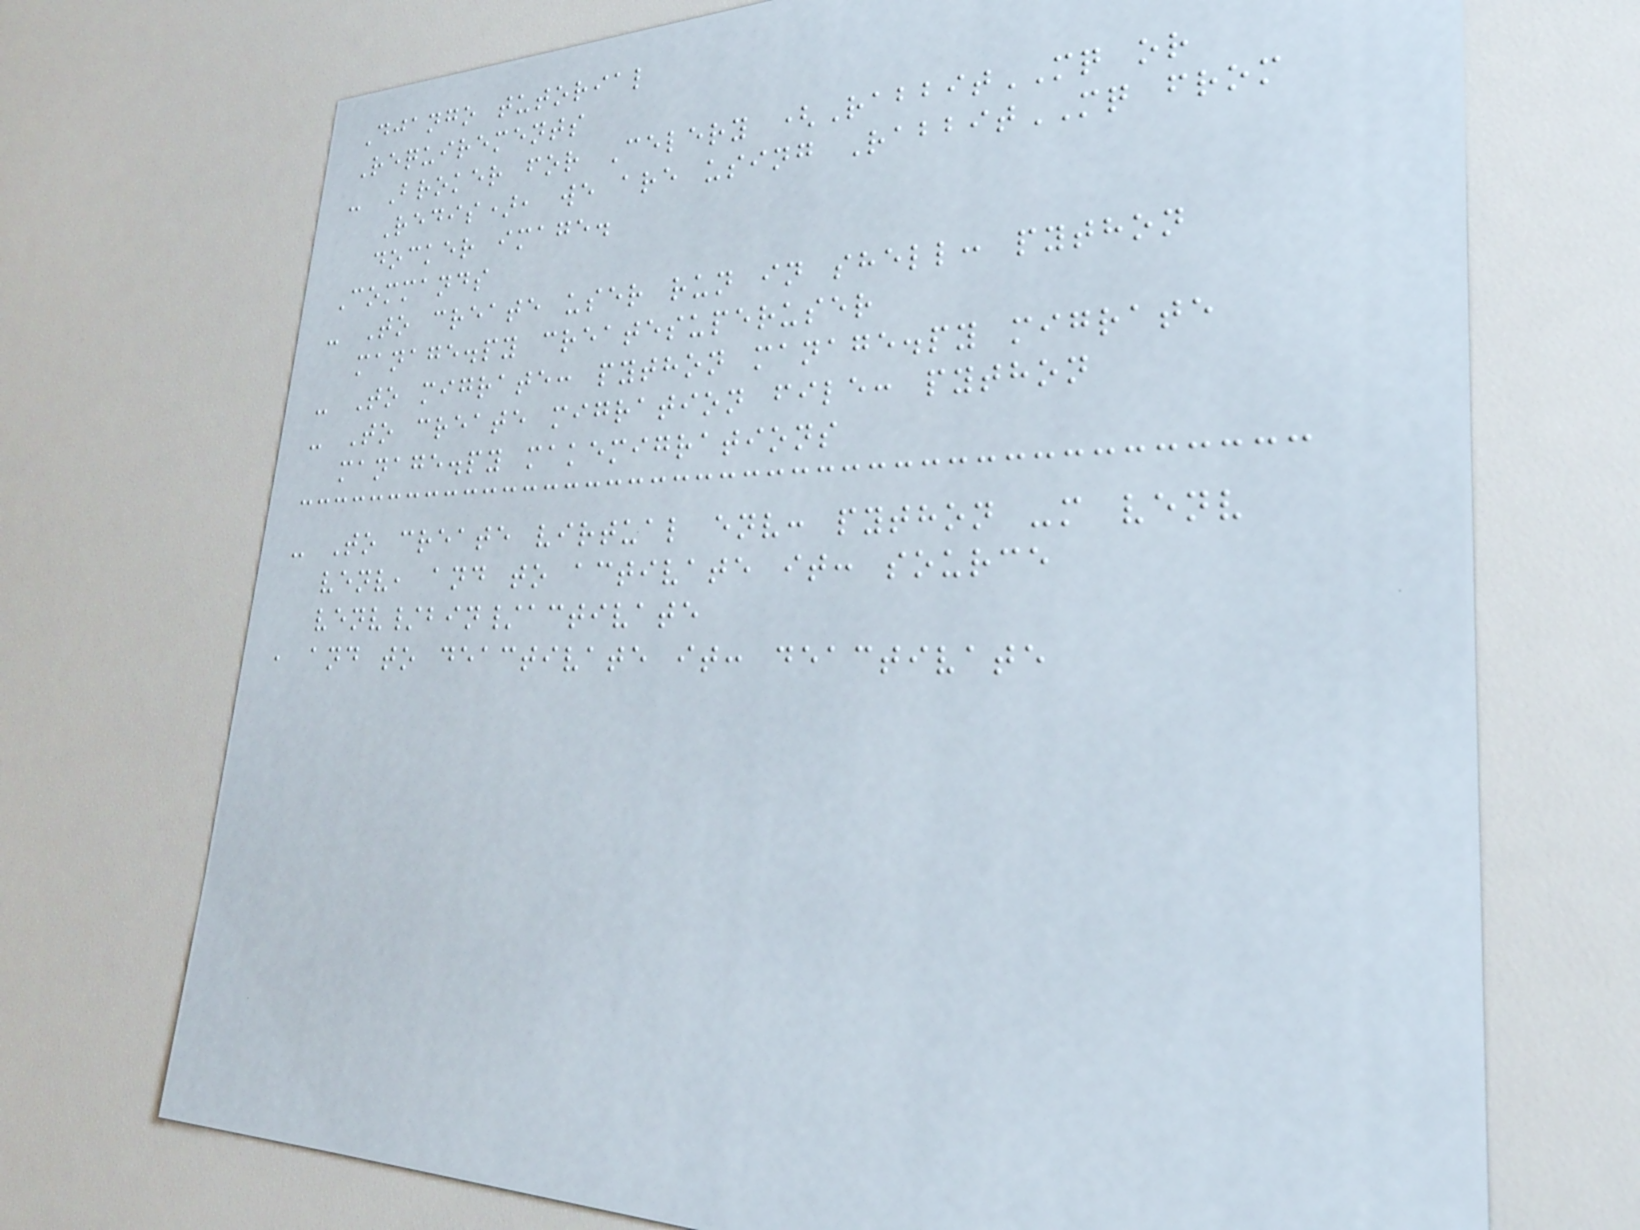Django tutorial
Requirements
- Broker for Celery (RabbitMQ or
Redis), we are using RabbitMQ from
docker image.
Commands
- To create user run in shell: python
manage.py createsuperuser
- To migrate: python manage.py migrate
- To create migration file: python
manage.py makemigrations
- To create virtual env: python -m venv
venv, and to activate it: source
venv/bin/activate
, and to deactivate it: deactivate
